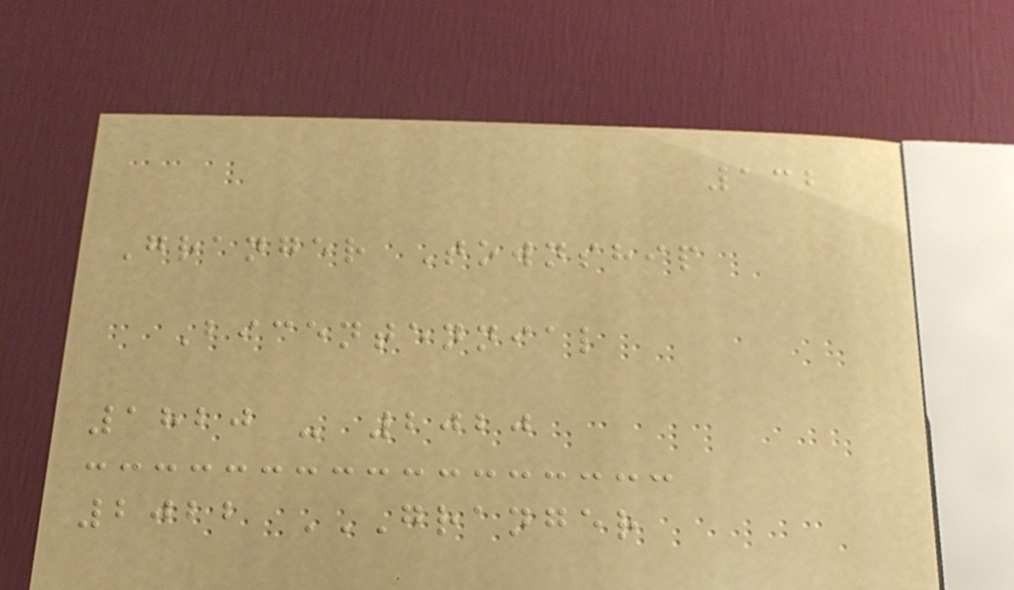132
Granger Township
Bicentennial
1820 - 2020
2022 GRANGER
